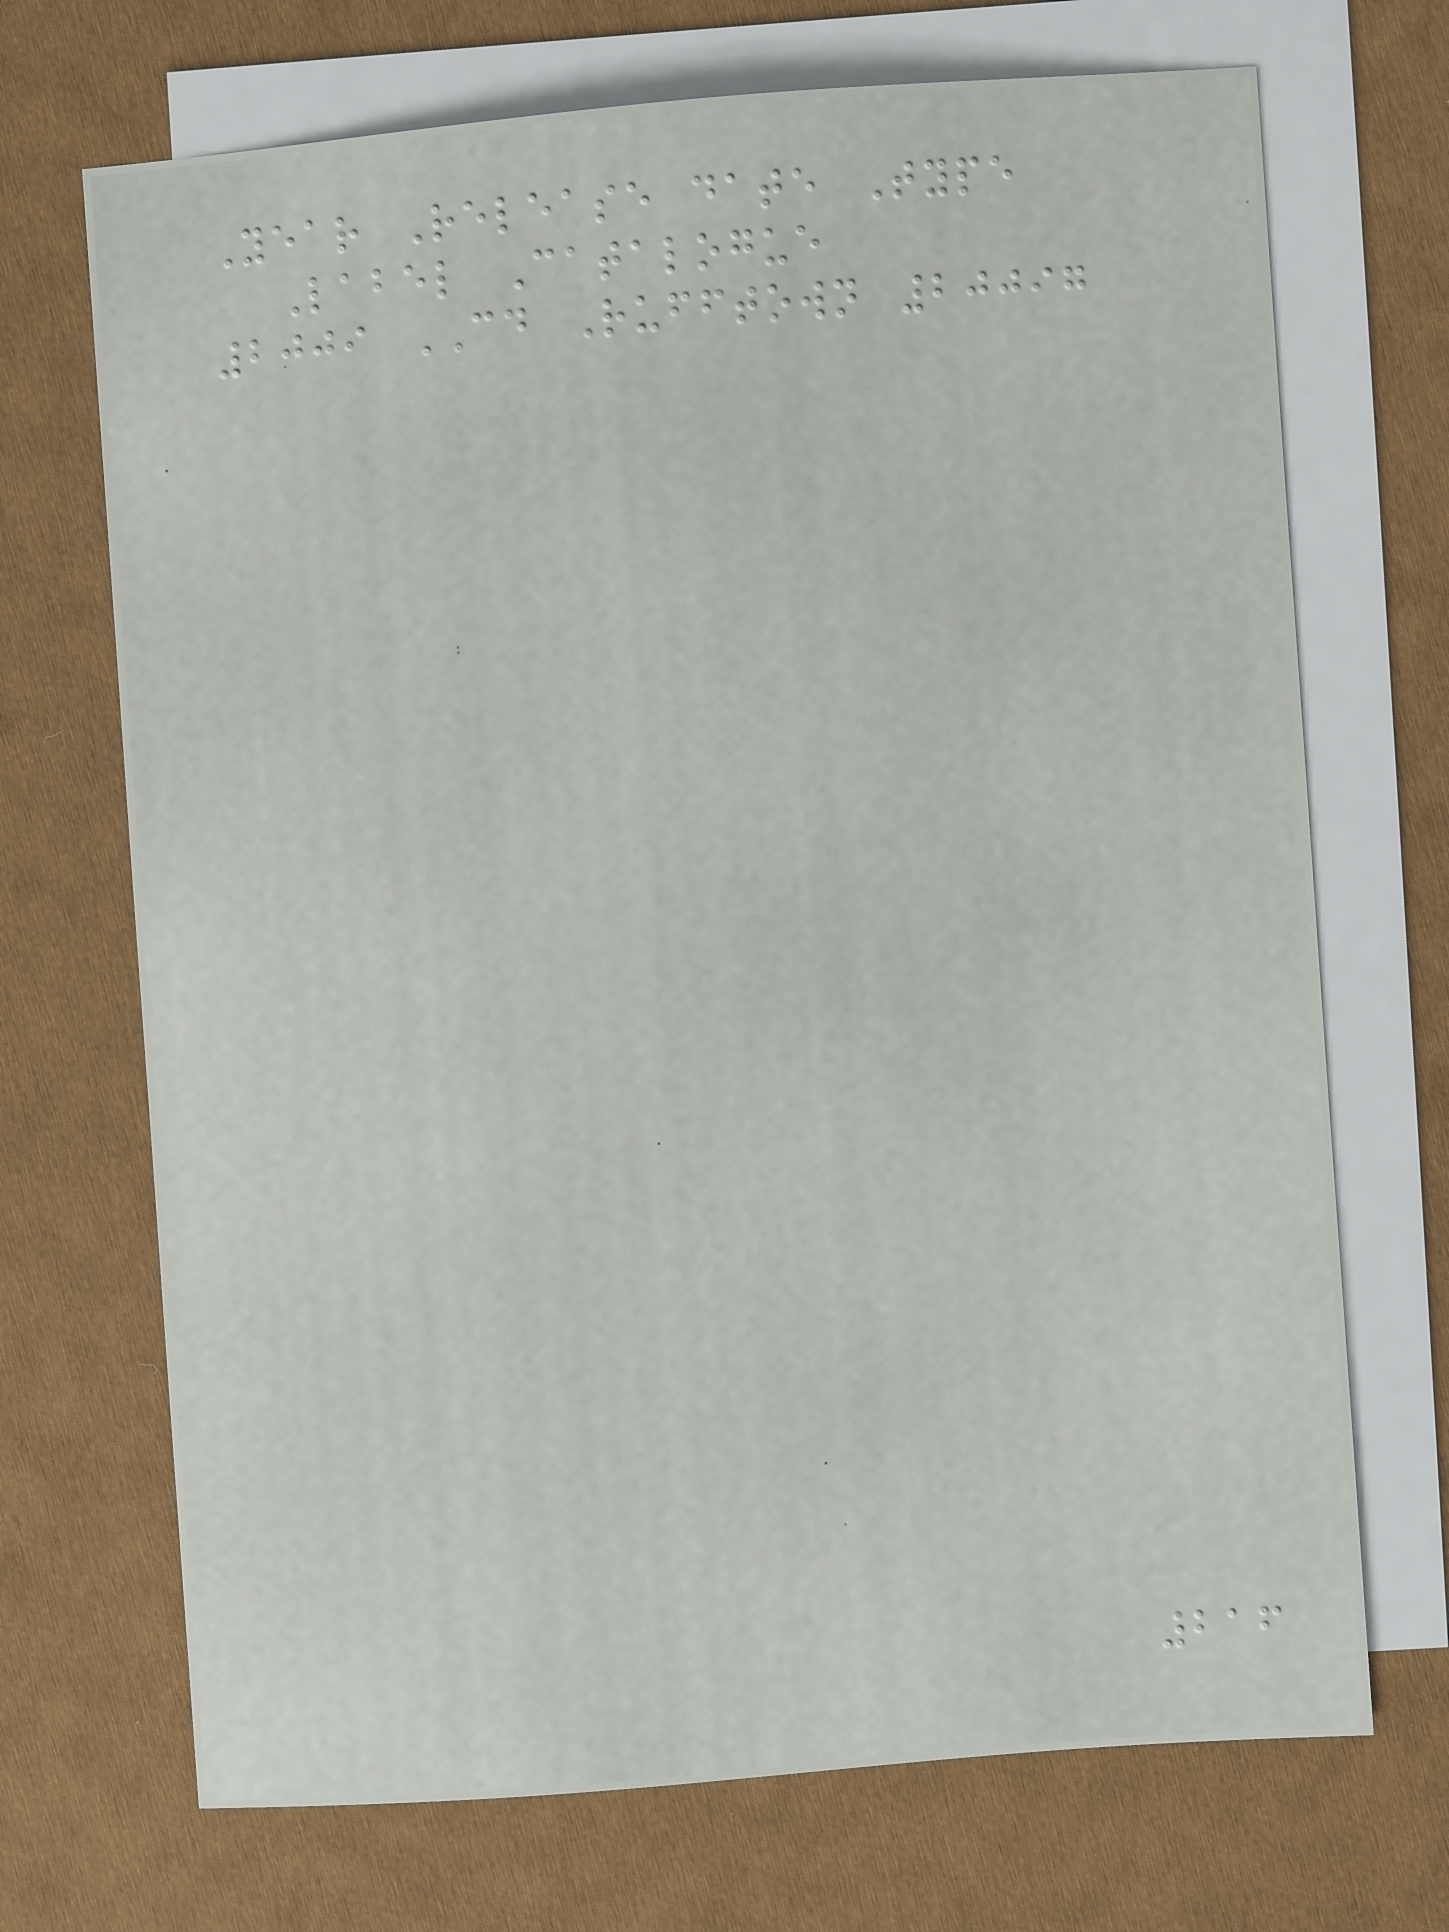Year Release date Type
Label Catalogue
2009 CD Rufftown 20097
216
